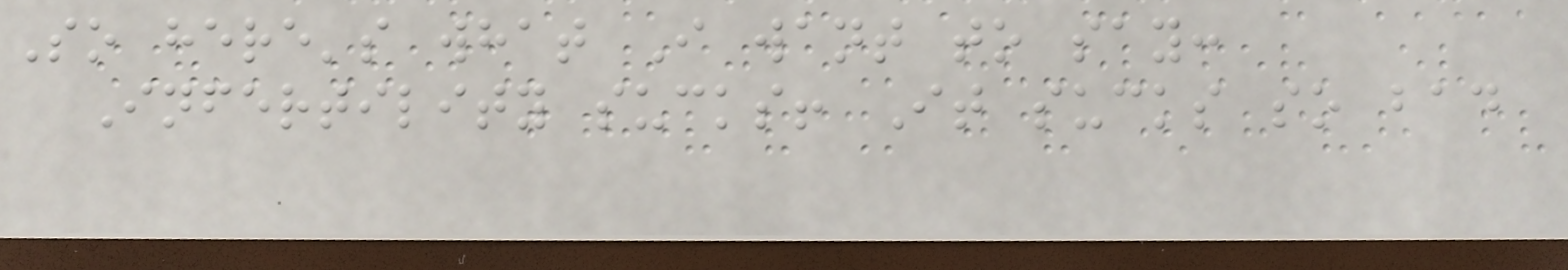So here's what I want to say:
Infertility sucks! It sucks so bad
